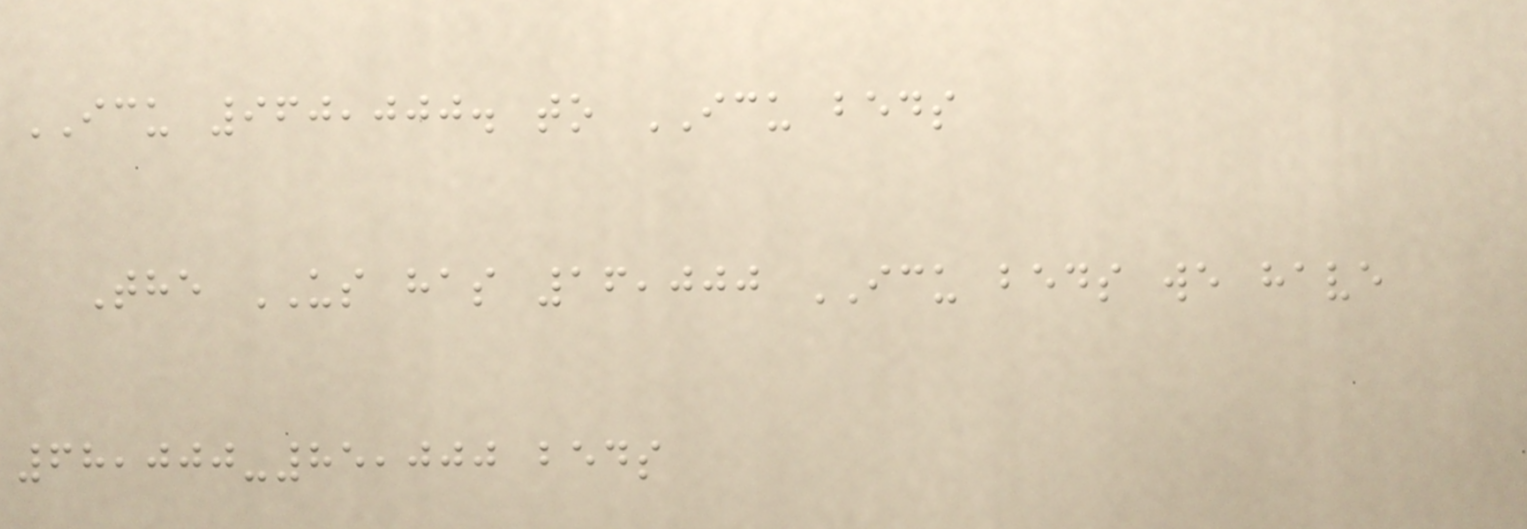ICU 960,000. to ICU beds
The US has 16,000 ICU beds we have
68,000-85,000 beds
